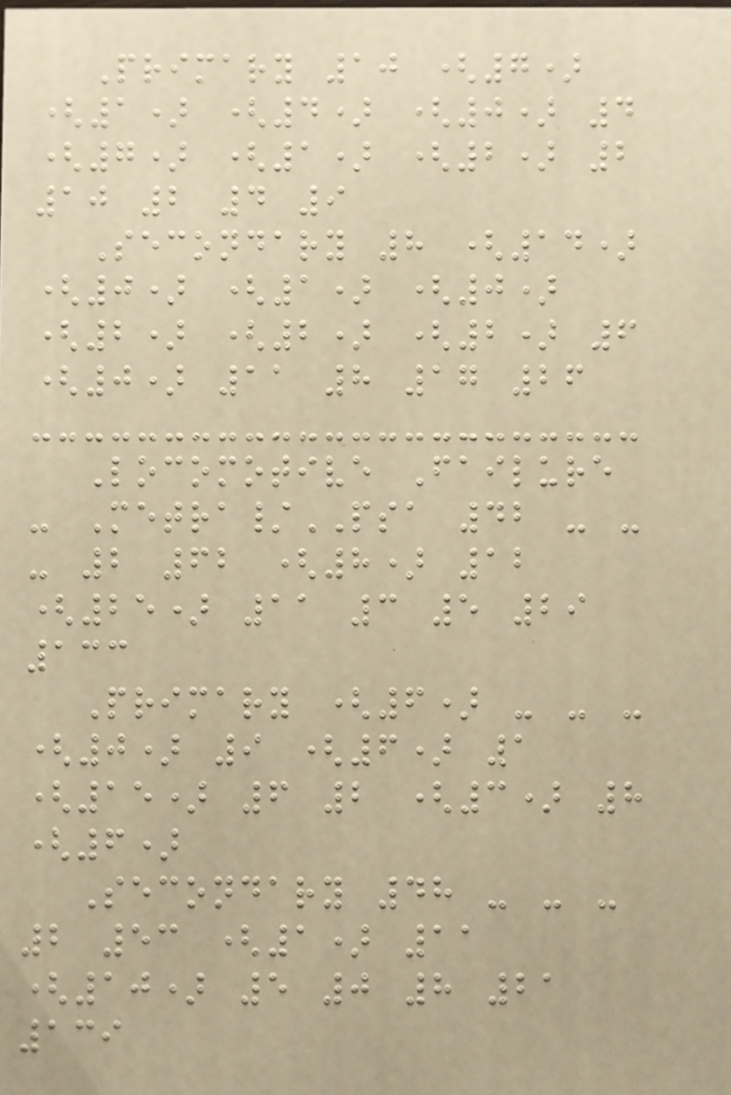Primary 10 (7)
(1) (4) (0) 4
(7) (1) (2) 2
10 2 4 9
Secondary 8 (14)
(0) (1) (0)
(2) (2) (2) 6
(0) 11 8 17 26
Locomotive Failure
- Metra/PSA 42 - -
- 2 62 (8) 12
(25) 11 3 5 29
133
Primary (6) - - -
(0) 9 (6) 1
(15) 6 2 (3) 8
(6)
Secondary 48 - - -
2 53 (1) 11
(10) 5 0 8 21
139
